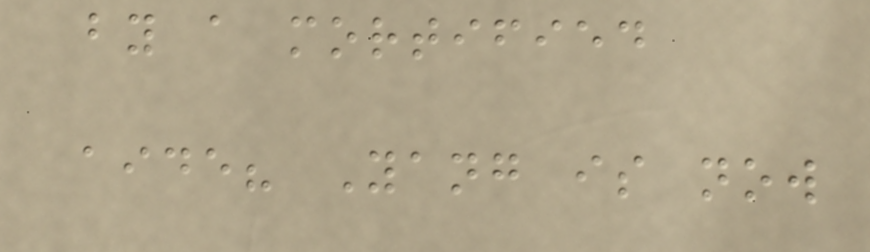by a mortified
aide? Yang is now
